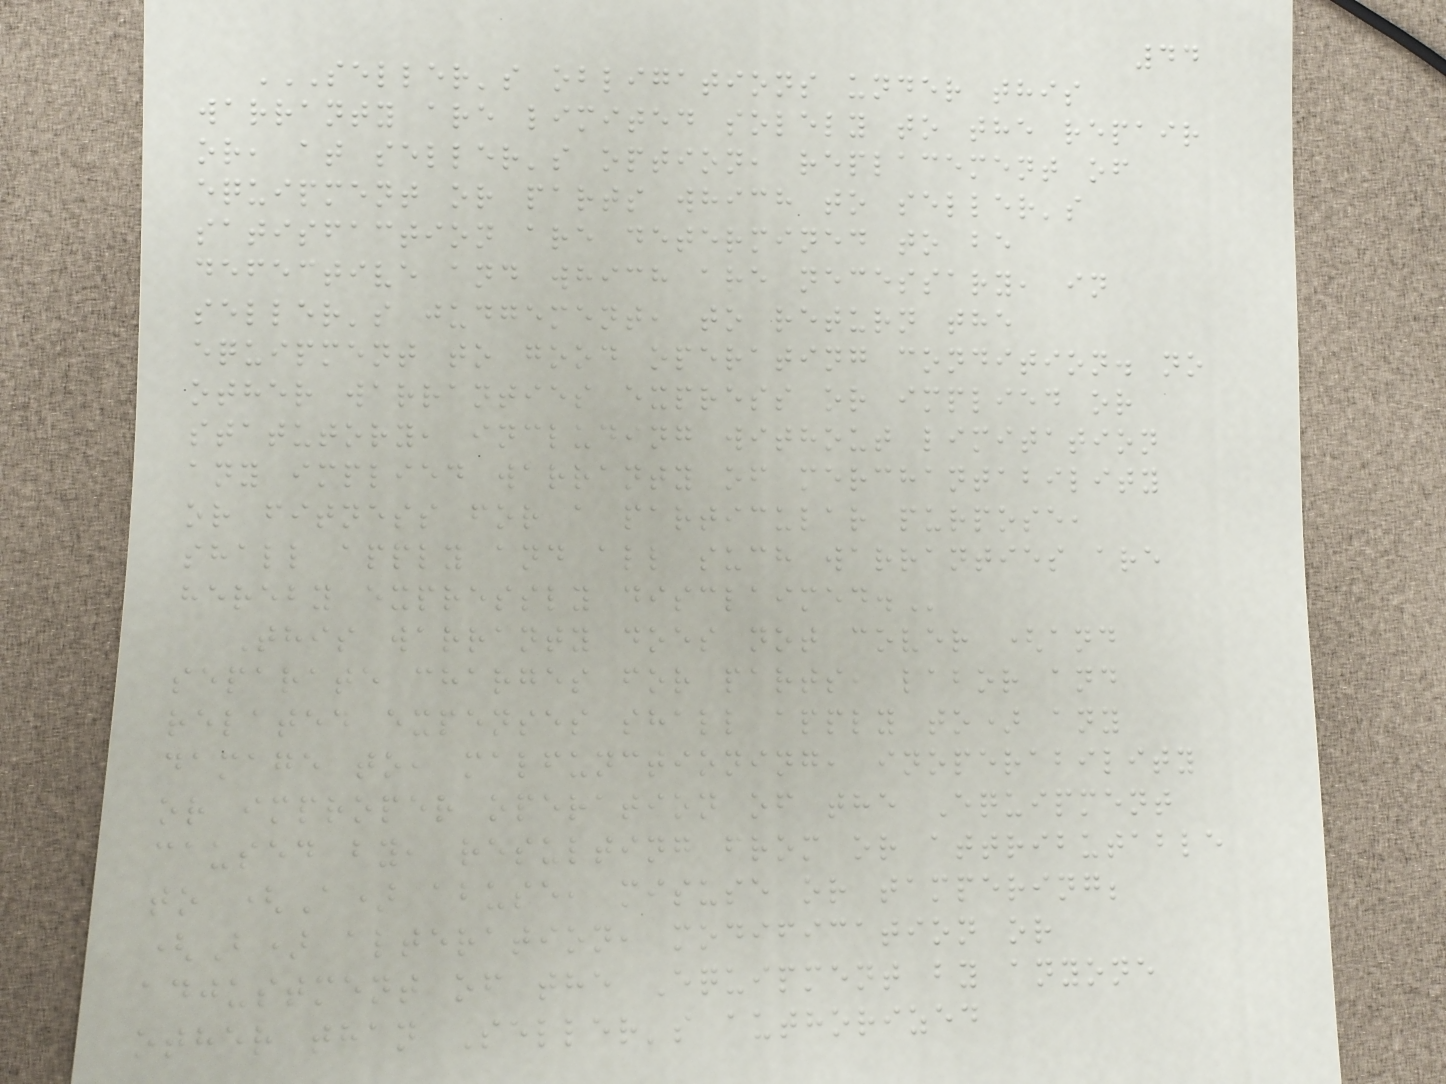44
SELLER'S OBLIGATIONS UNDER THIS
WARRANTY ARE LIMITED SOLELY TO THE REPAIR
OR, AT SELLER'S OPTION, REPLACEMENT OF
EQUIPMENT OR PARTS WHICH TO SELLER'S
SATISFACTION ARE DETERMINED TO BE
DEFECTIVE AND WHICH ARE NECESSARY, IN
SELLER'S JUDGEMENT, TO RETURN THE
EQUIPMENT TO GOOD OPERATING CONDITION. NO
OTHER WARRANTIES EXPRESS OR IMPLIED OR
STATUTORY, INCLUDING WITHOUT LIMITATION
ANY IMPLIED WARRANTY OF MERCHANTABILITY
OR FITNESS FOR A PARTICULAR PURPOSE,
SHALL APPLY AND ALL SUCH WARRANTIES ARE
HEREBY EXPRESSLY DISCLAIMED.
This warranty does not cover (and
separate charges for parts, labor and
related expenses shall apply to) any
damage to, malfunctioning, inoperability
or improper operation of the Equipment
caused by, resulting from or attributable
to (A) abuse, misuse or tampering;
(B) alteration, modification or
adjustment of the Equipment by anyone
other than Seller's authorized
